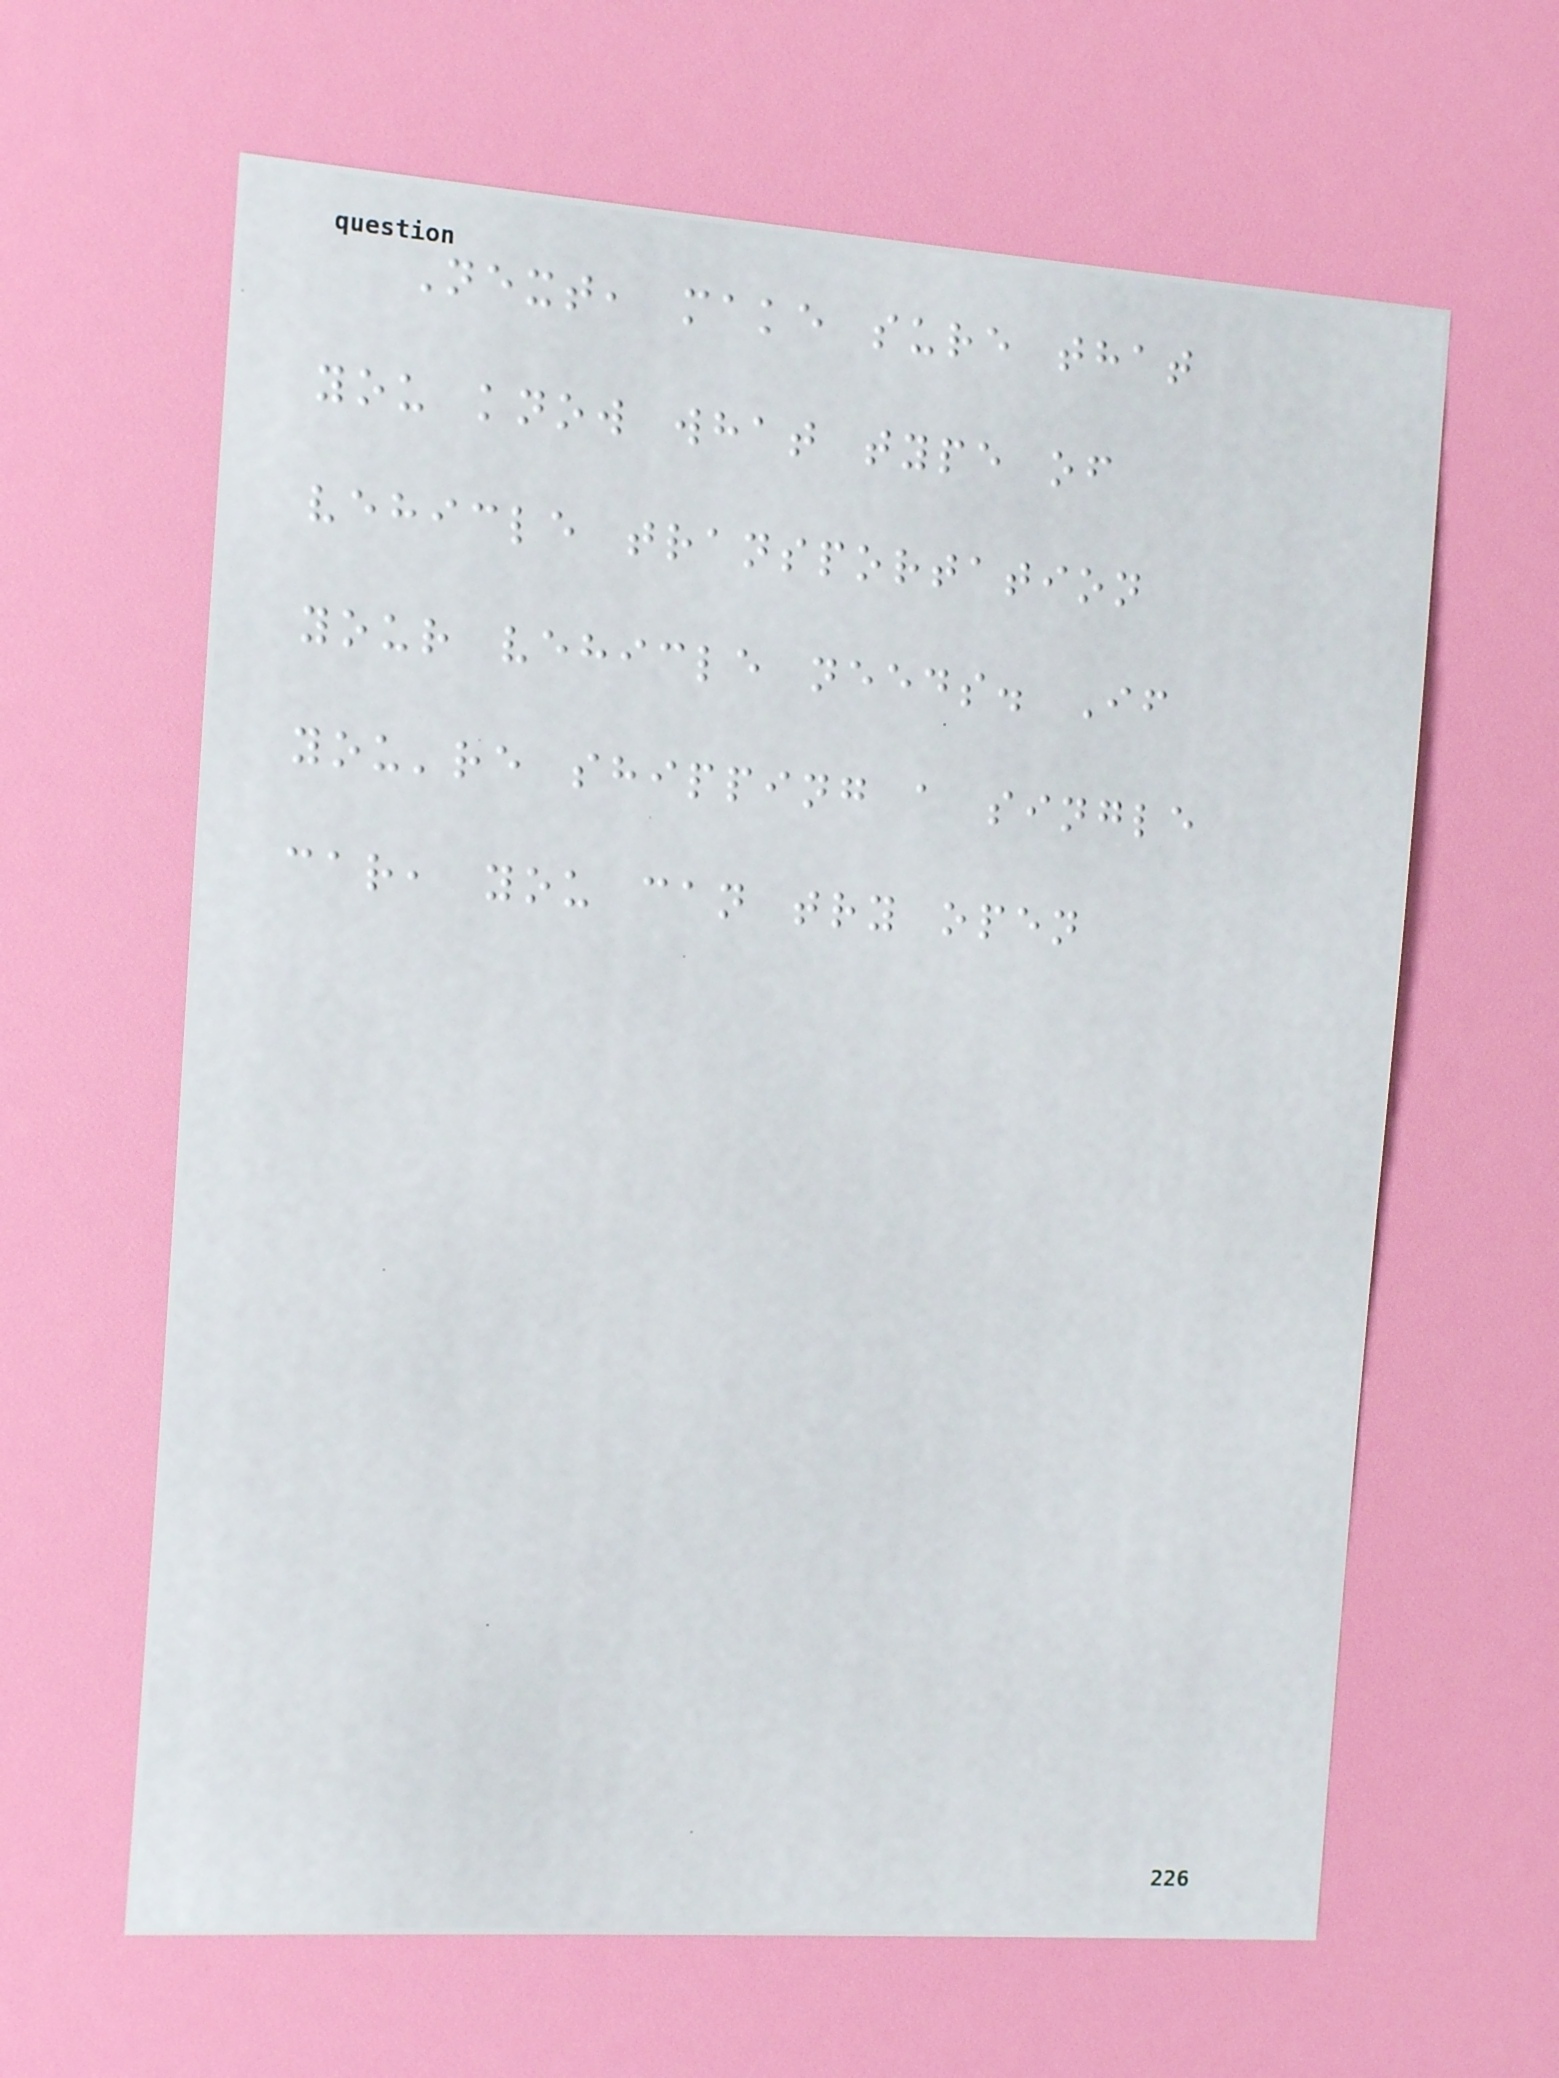Next, make sure that
you know what type of
vehicle transportation
your vehicle needs. If
you're shipping a single
car, you can try open
